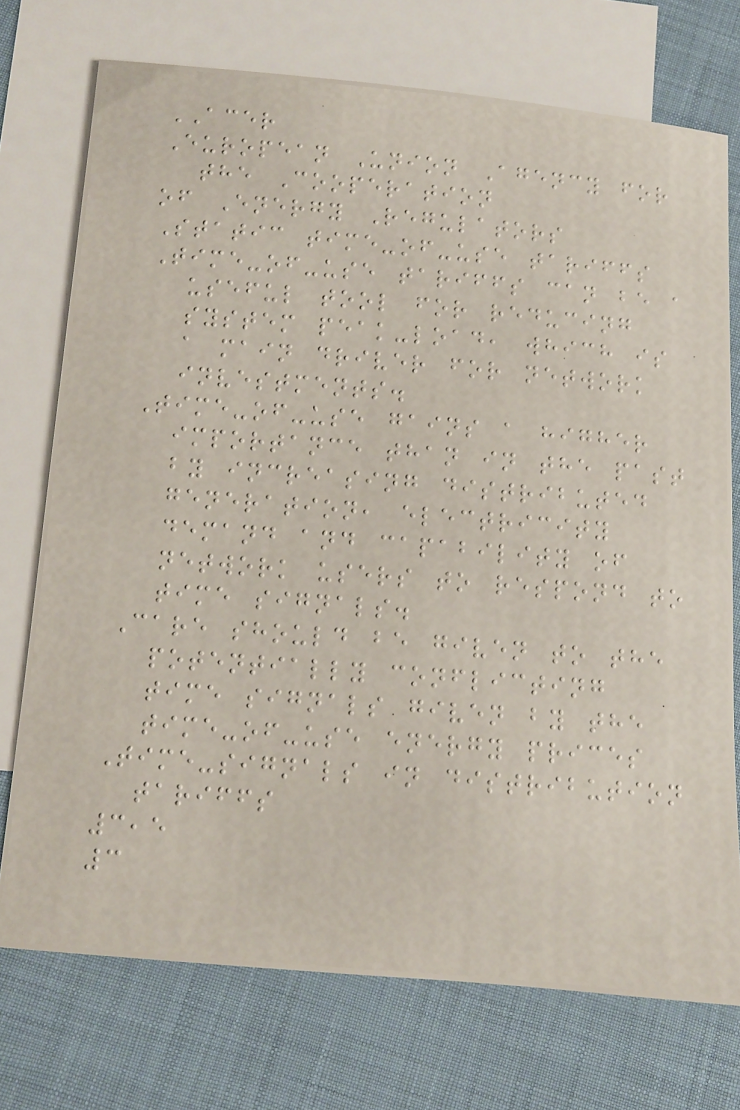ACER
European Union Agency for
the Cooperation
of Energy Regulators
Static time-of-use tariffs
Time-of-use tariffs can be a
useful tool for reducing
system peak-load, which is
a main driver for network
investments.
Time-of-use gains a higher
importance than in the past
by increasing distributed
generation, electricity
demand and capability of
network users to respond to
time signals.
Care should be given to the
potentially conflicting
time signals given by the
time-of-use energy prices
Time-signals in distribution
tariffs
3,5
3
